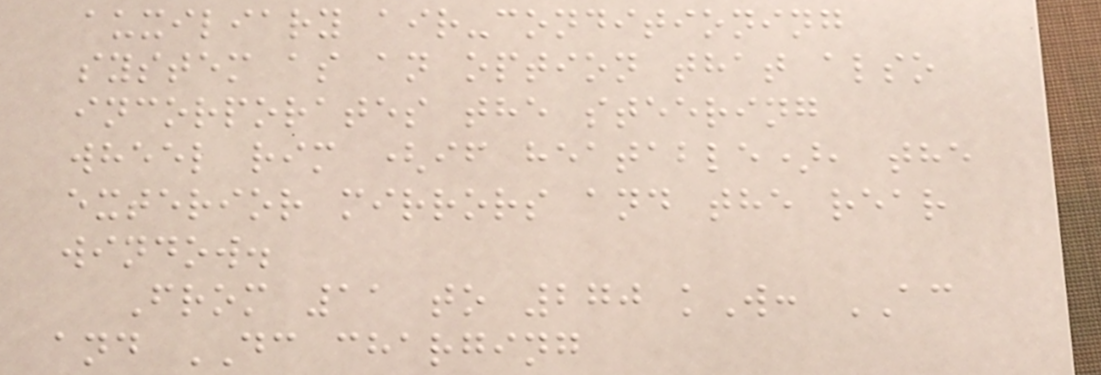auxiliary air-conditioning
system as an option that also
incorporates the steering
wheel rim (if heatable), the
exterior mirrors and the rear
window.
From 11 to 270 kW: AC
and DC charging
